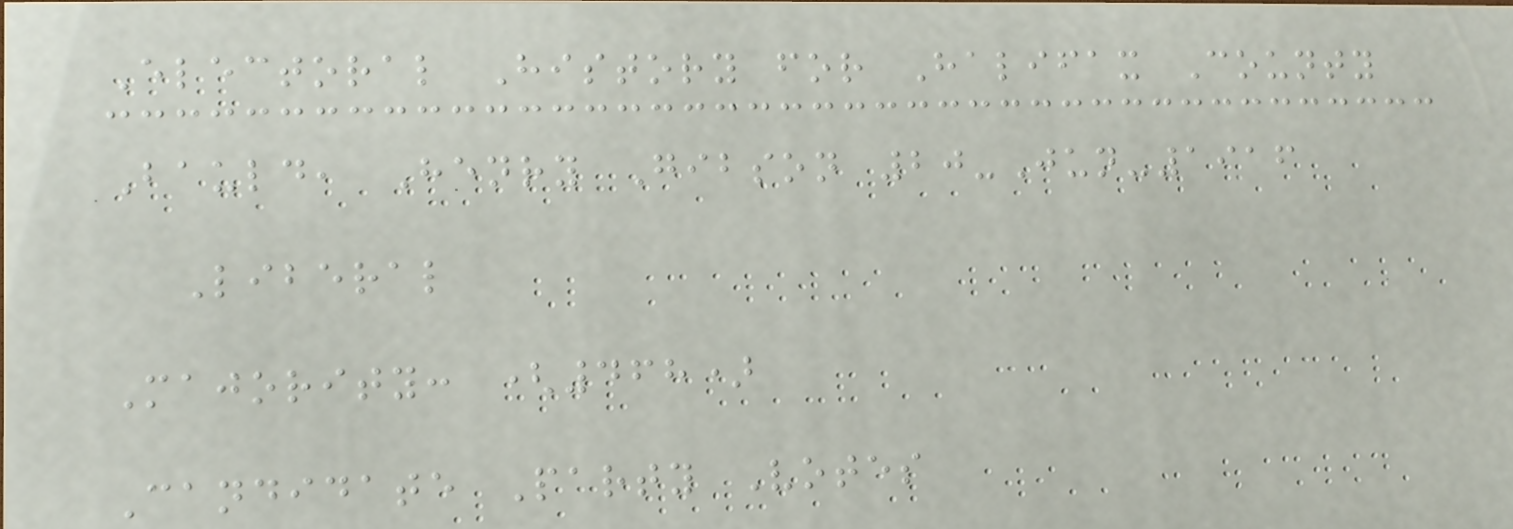Electoral History for Halifax County
Bauld, Henry Gibson 20-Jun-1916
Liberal
Majority: (468)
Candidate Party Votes
